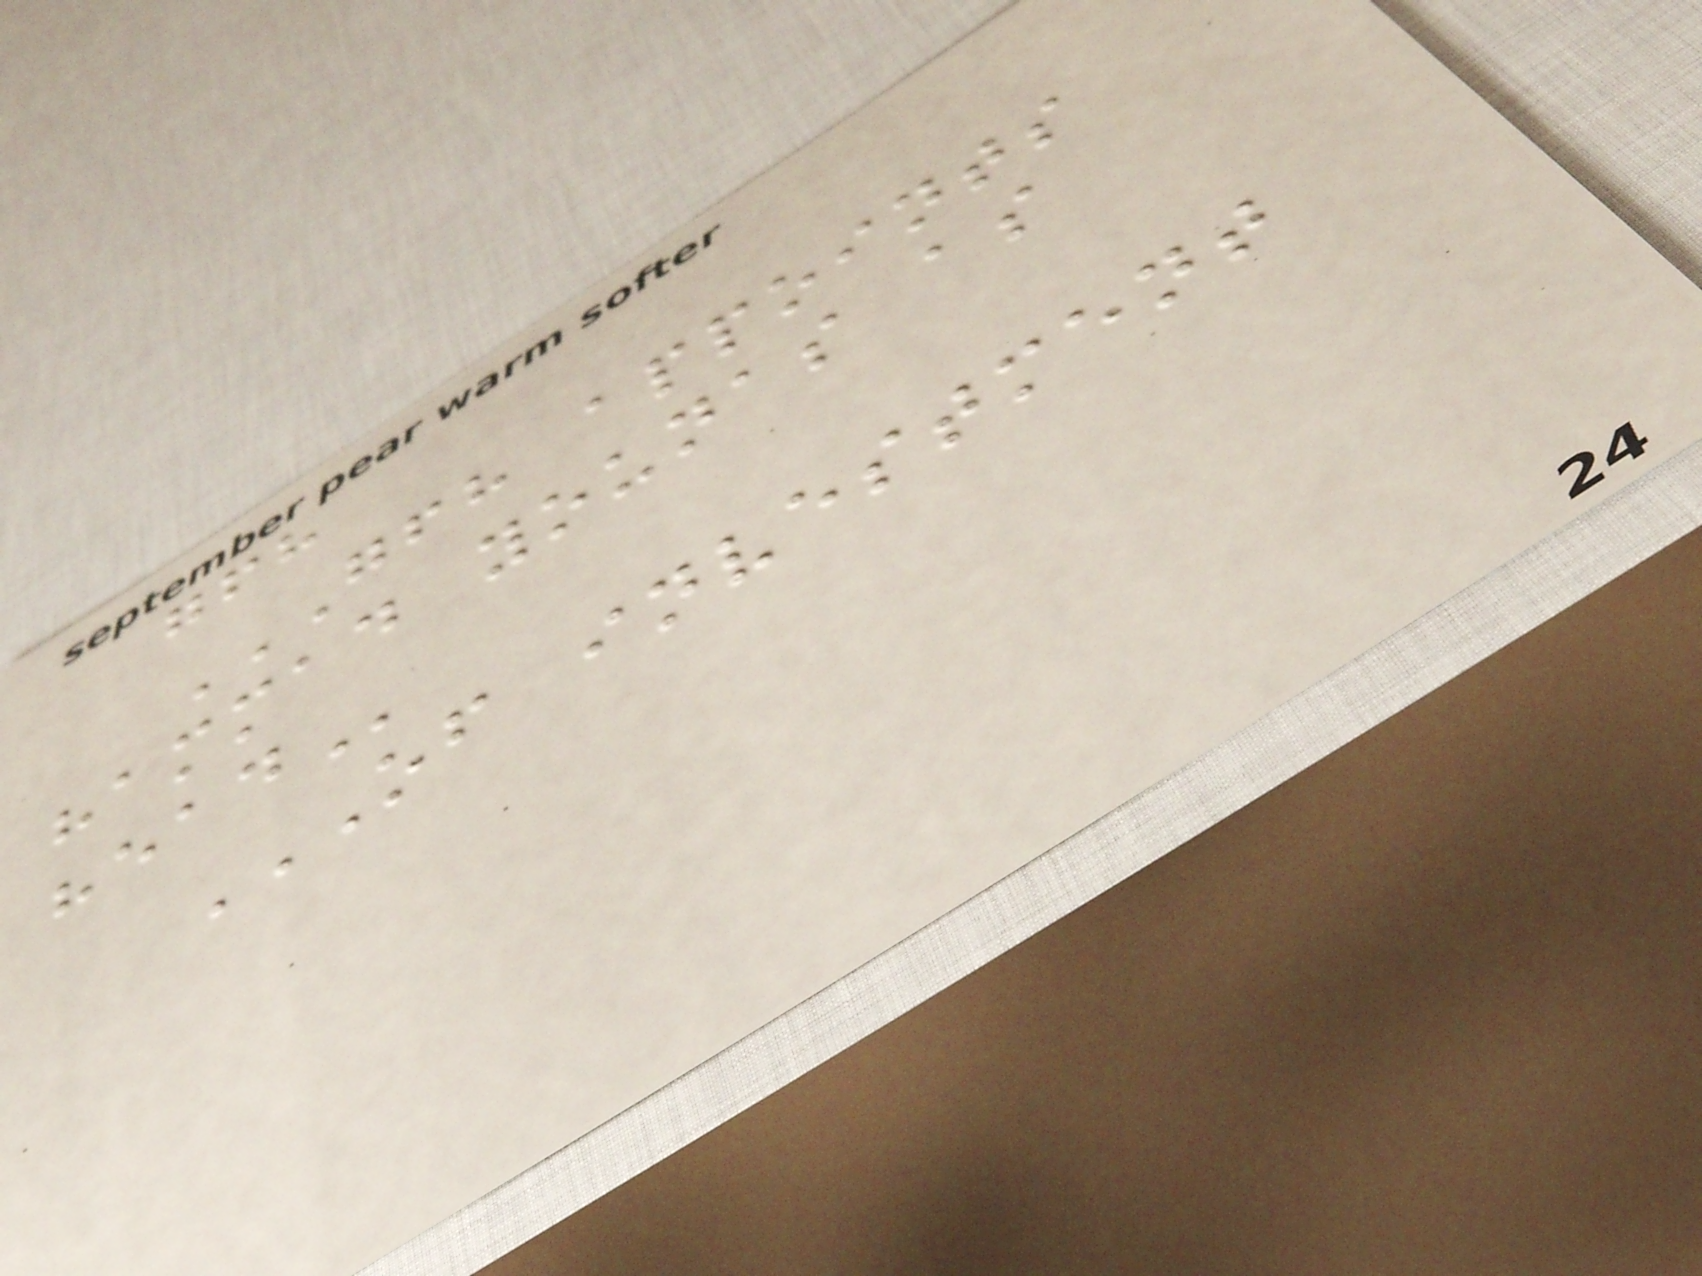gfh
GFH APPOINTS
HAMMAD YOUNAS AS
HEAD
OF INVESTMENT
